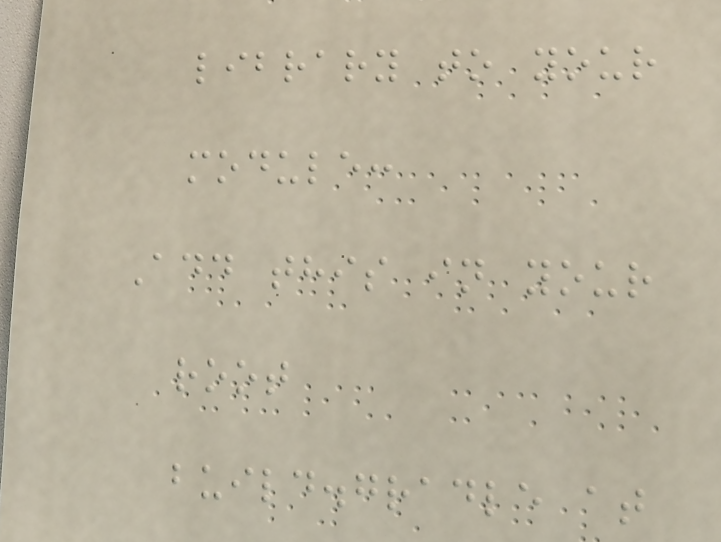library to your
module:
Add this in your
root
build.gradle at
